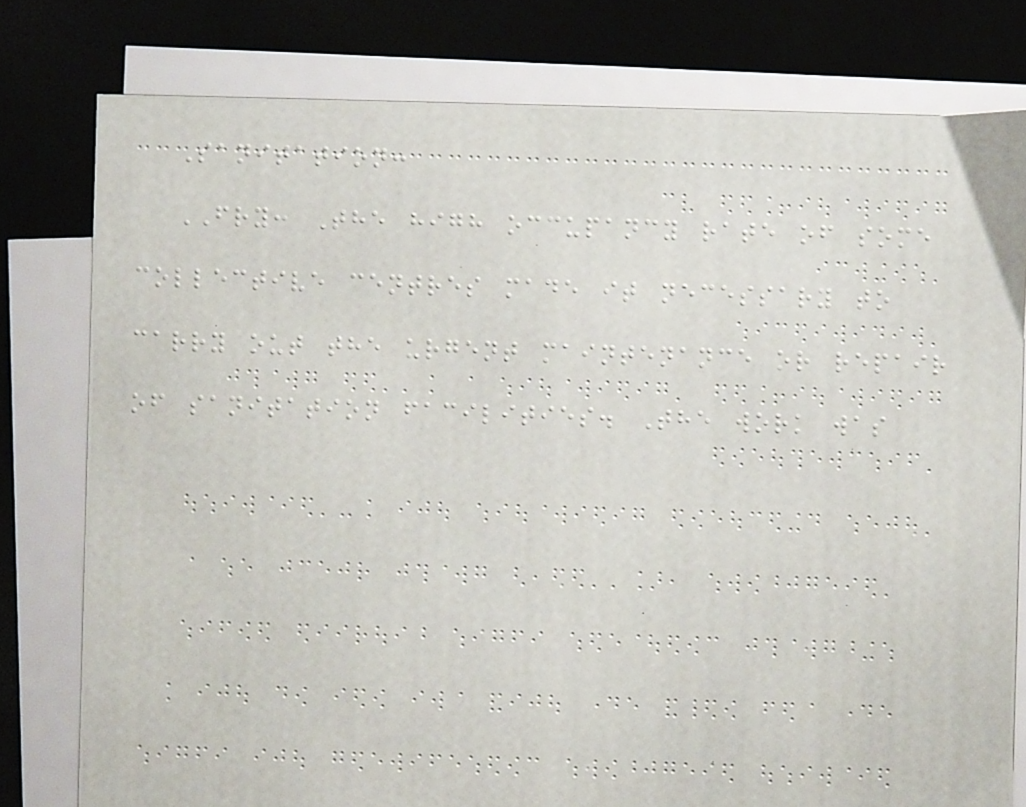Sanitation:
FRY: The high occupancy rate of some
collective centres made it necessary to
carry out the urgent maintenance or repair
of sanitation facilities. The work was
